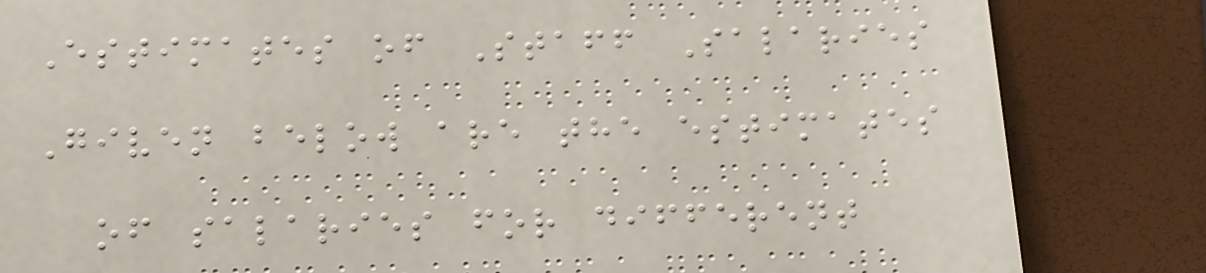Estimates of Staff Salaries
Given below are the estimates
of salaries for different
